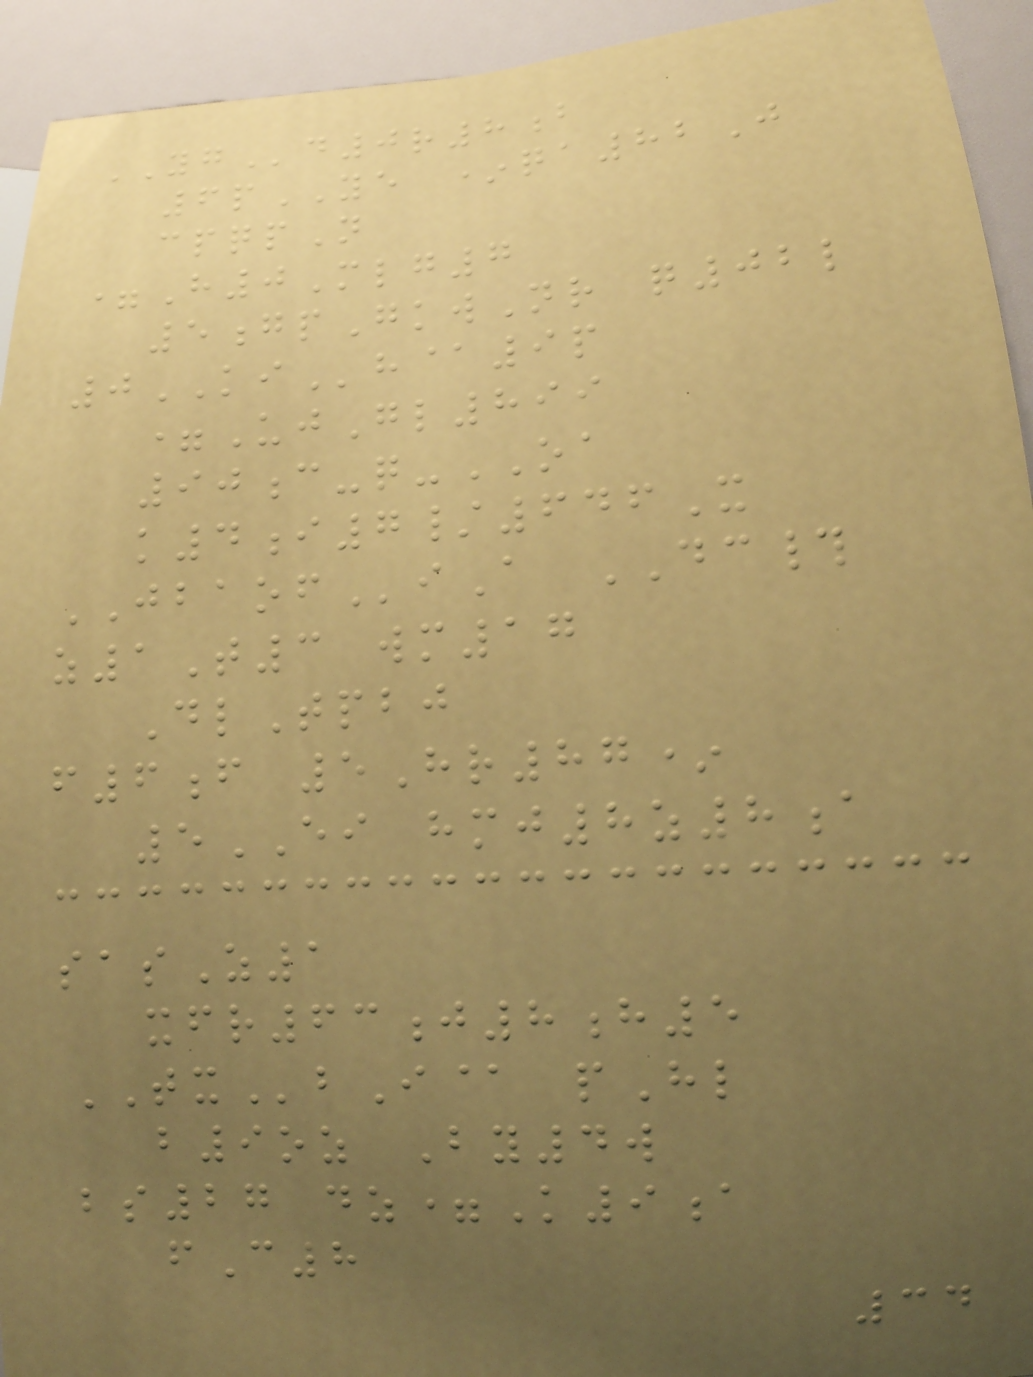YGd0r8b
6pYE *qa82J
cpqpN
=H0Mlg7
5gpGkwNr q02l
0KIh@9p
=UjGl899
90c-q-OA
k4i7/646X
JBAOFiA DC#
z1T3 wm17
DlTpbj
f6f 5Hr87*
5EI hmj8z8a
sasZ1
xfr63j8h5
TXbI@ pHl
b9oz By4w
bs27 dz=K9a
fC8
34
